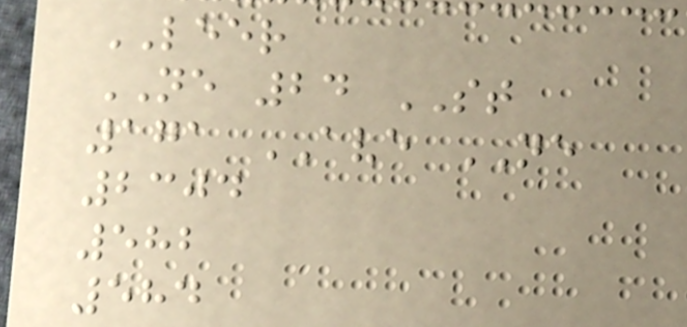LEER
NE 24 ST
171 AVE NE
2304
582
584
